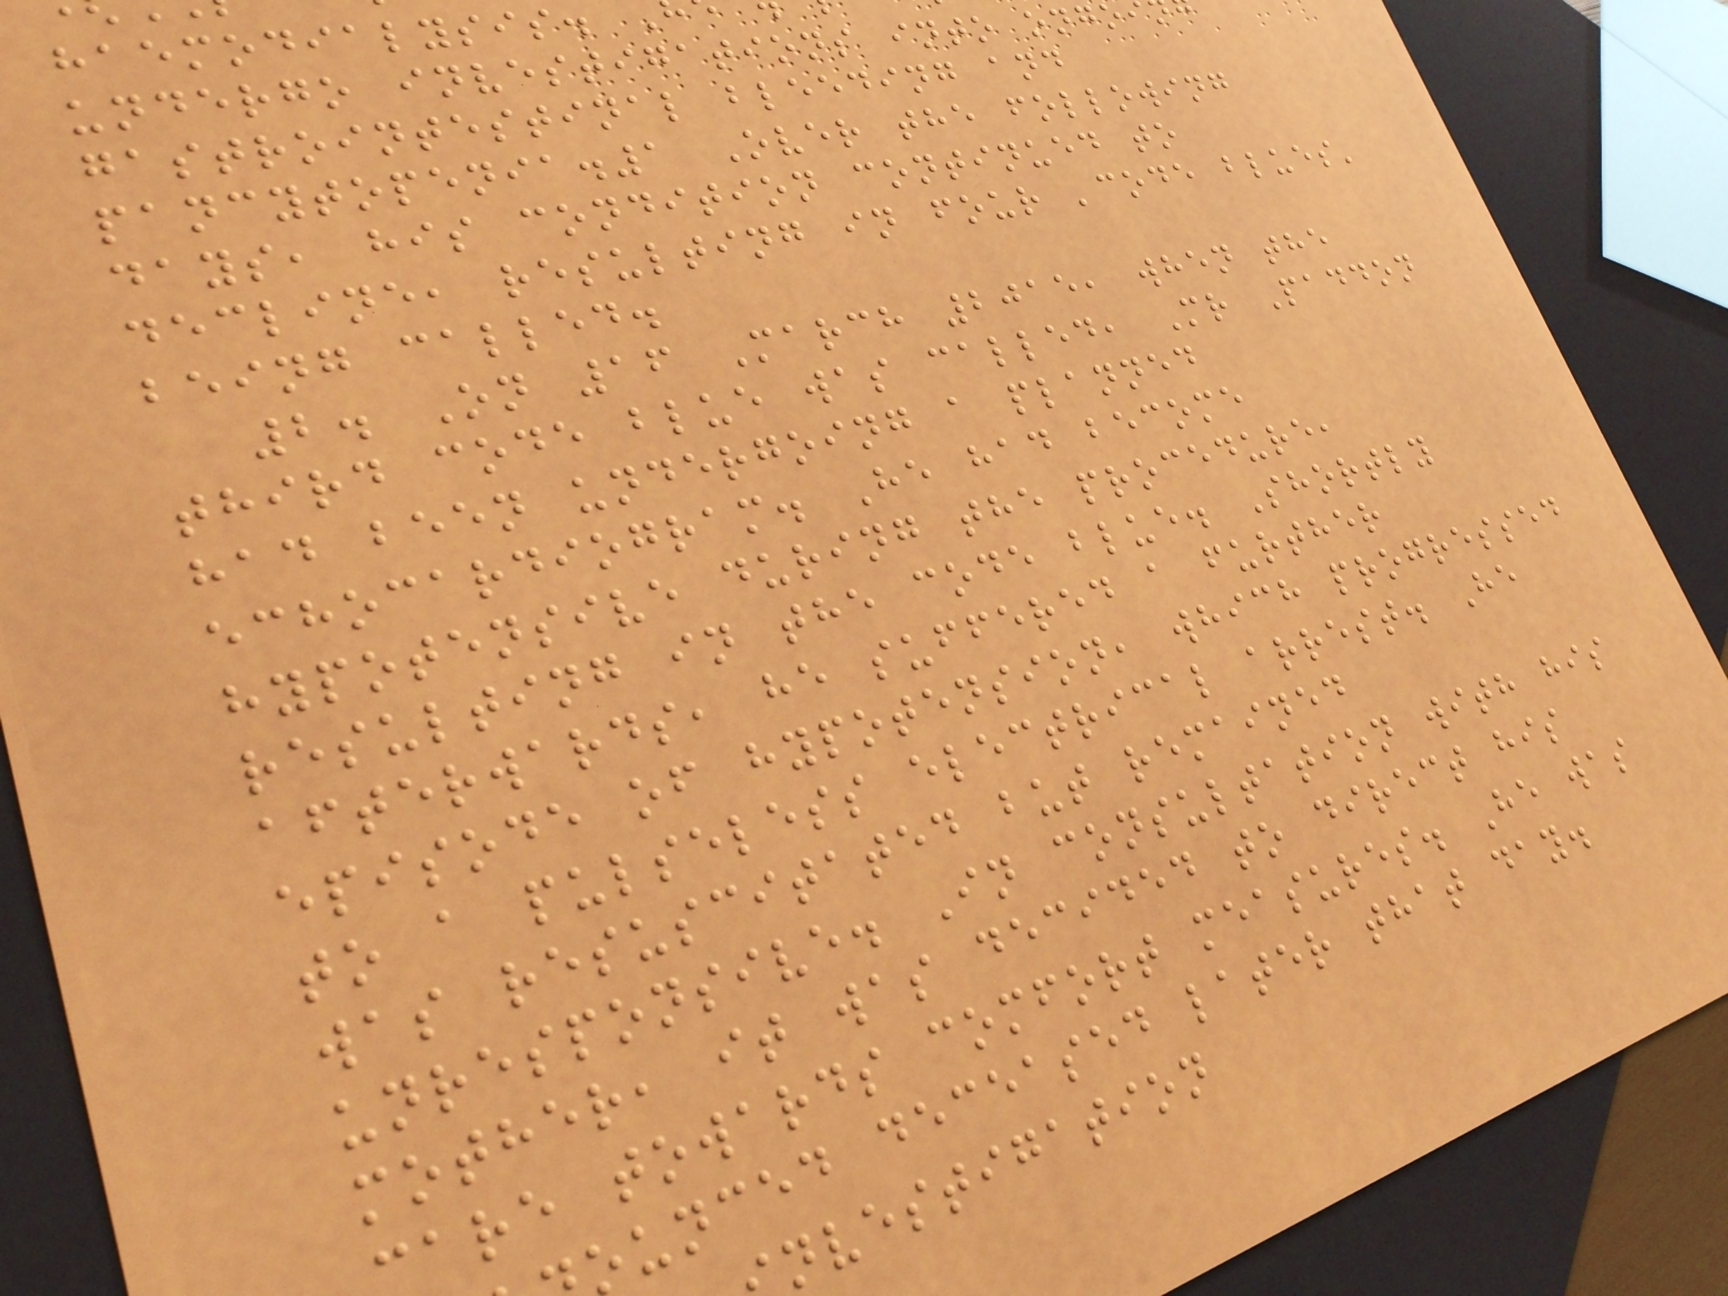haemodialysis.
undergo investigations into ongo
gastrointestinal bleeding and
pancytopenia.1 Over the following
days, his condition continued to
decline, resulting in four 'code blues'
being called.
2. On 16 March 2015, when the
third code blue was called, Mr Paddon
had been undergoing a planned
echocardiogram. He had become
hypotensive during the procedure,
resulting in the code blue. Shortly
afterwards, he suffered a further
episode of hypotension, which progressed
to a pulseless electrical arrest. He
was resuscitated but remained
unresponsive. In consultation with his
mother, it was decided to direct his
are towards comfort measures. He was
unced deceased later that day.
nvestigation
